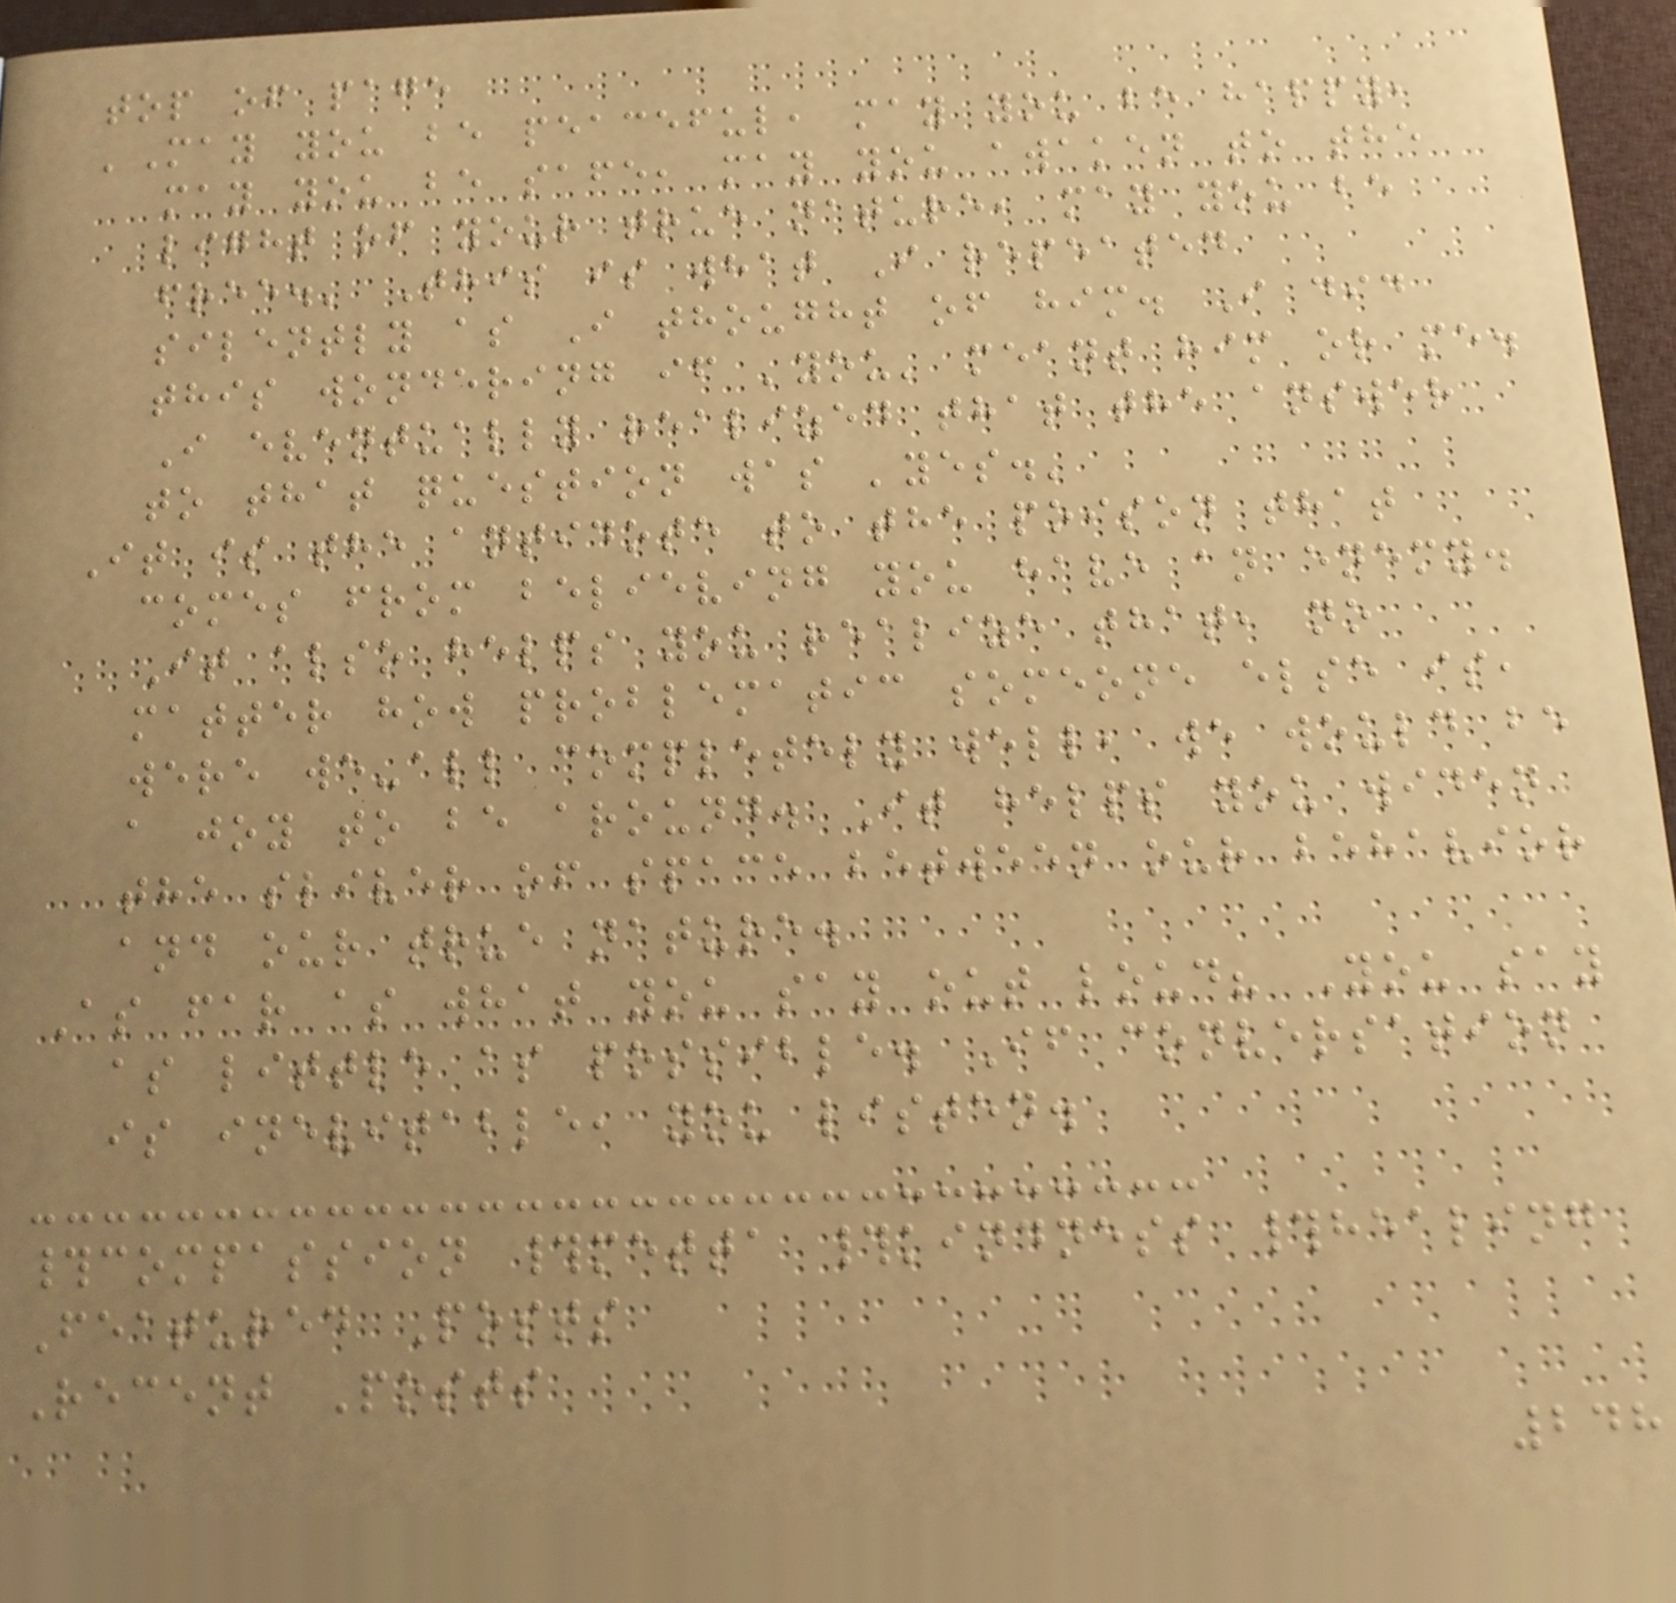top of page
'May you be peaceful, may you be happy,
may you be safe, may you awaken to the
light of your true nature, may you be
free.' This is what I repeated
silently as I thought of him. I did
this wondering if 'you' meant him or me.
I eventually realized that the answer
to that question was 'yes.'
It is the antidote to the poison that
comes from believing you have an enemy.
It also helps you realize that, no
matter how problematic someone else is,
were we-all completely well, we would be
a joy to be around. It helps you widen
the sliver of space between our behavior
and our true nature.
As far as what you say out loud? You say
as little as possible. If conversation
is inevitable, you listen.
#compassion #metta #kindness #healing
Featured Posts
Recent Posts
248
